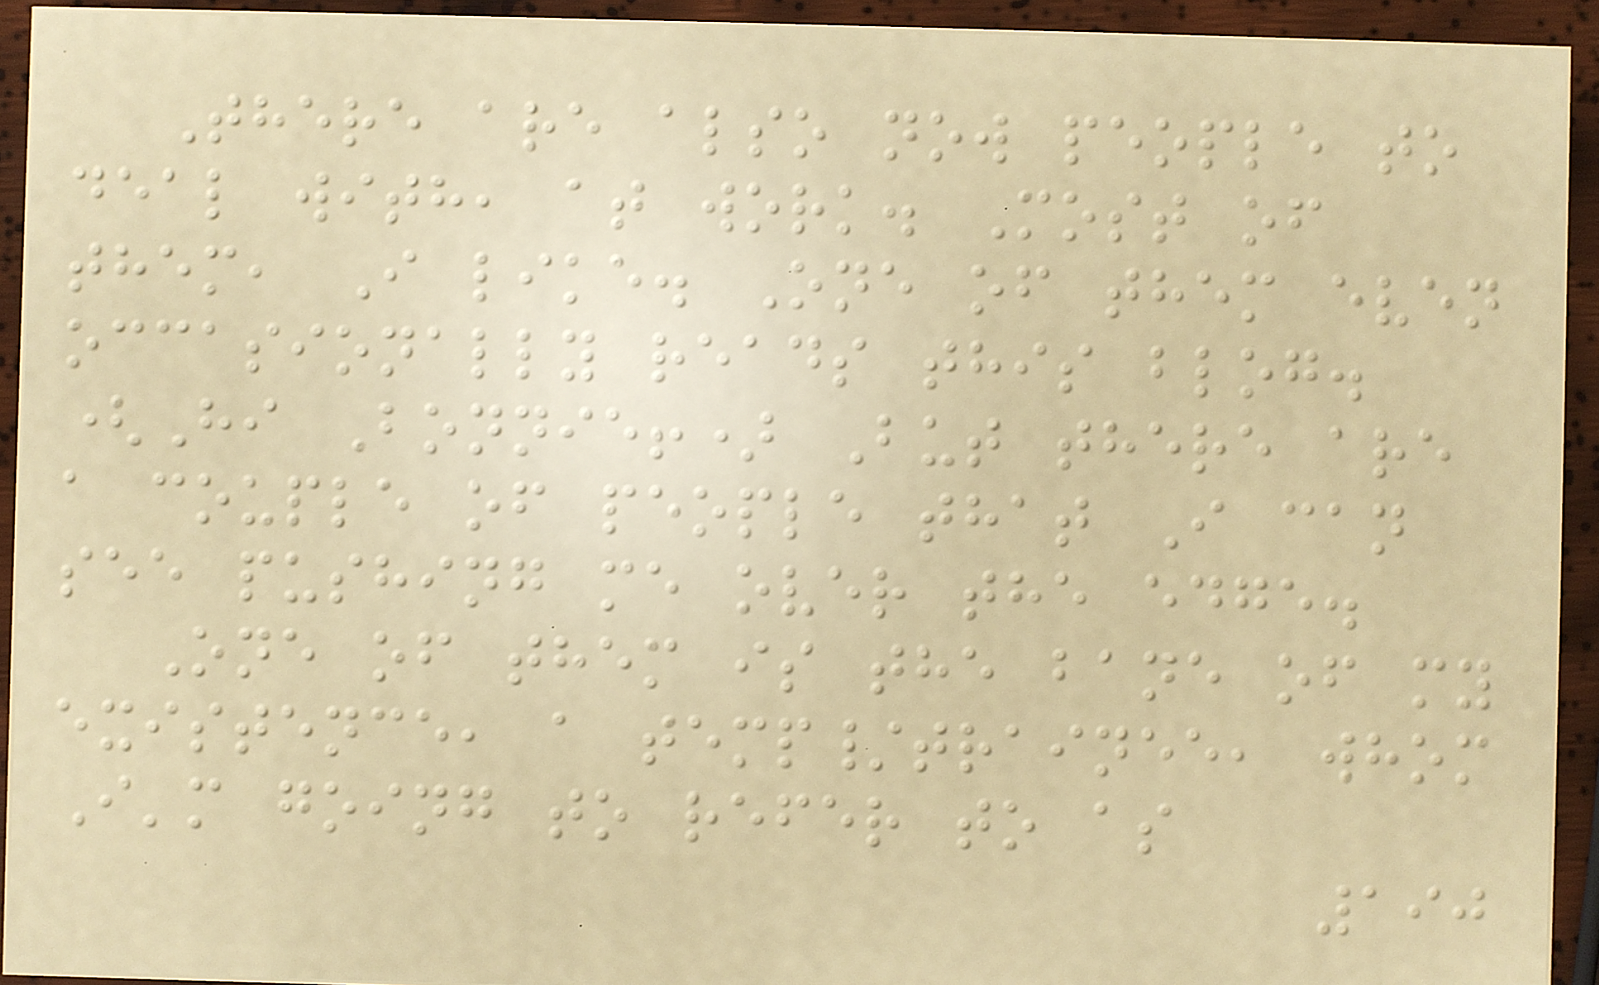There are also now people to
deal with, at work. Most of
them, I like. One of them even
occasionally reads this blog.
(Hi Bonnie!) But there are
a couple of people that I can
see pushing me over the edge.
One of them is the bane of my
existence, a temp/trainee, whom
I'm going to refer to as
190
